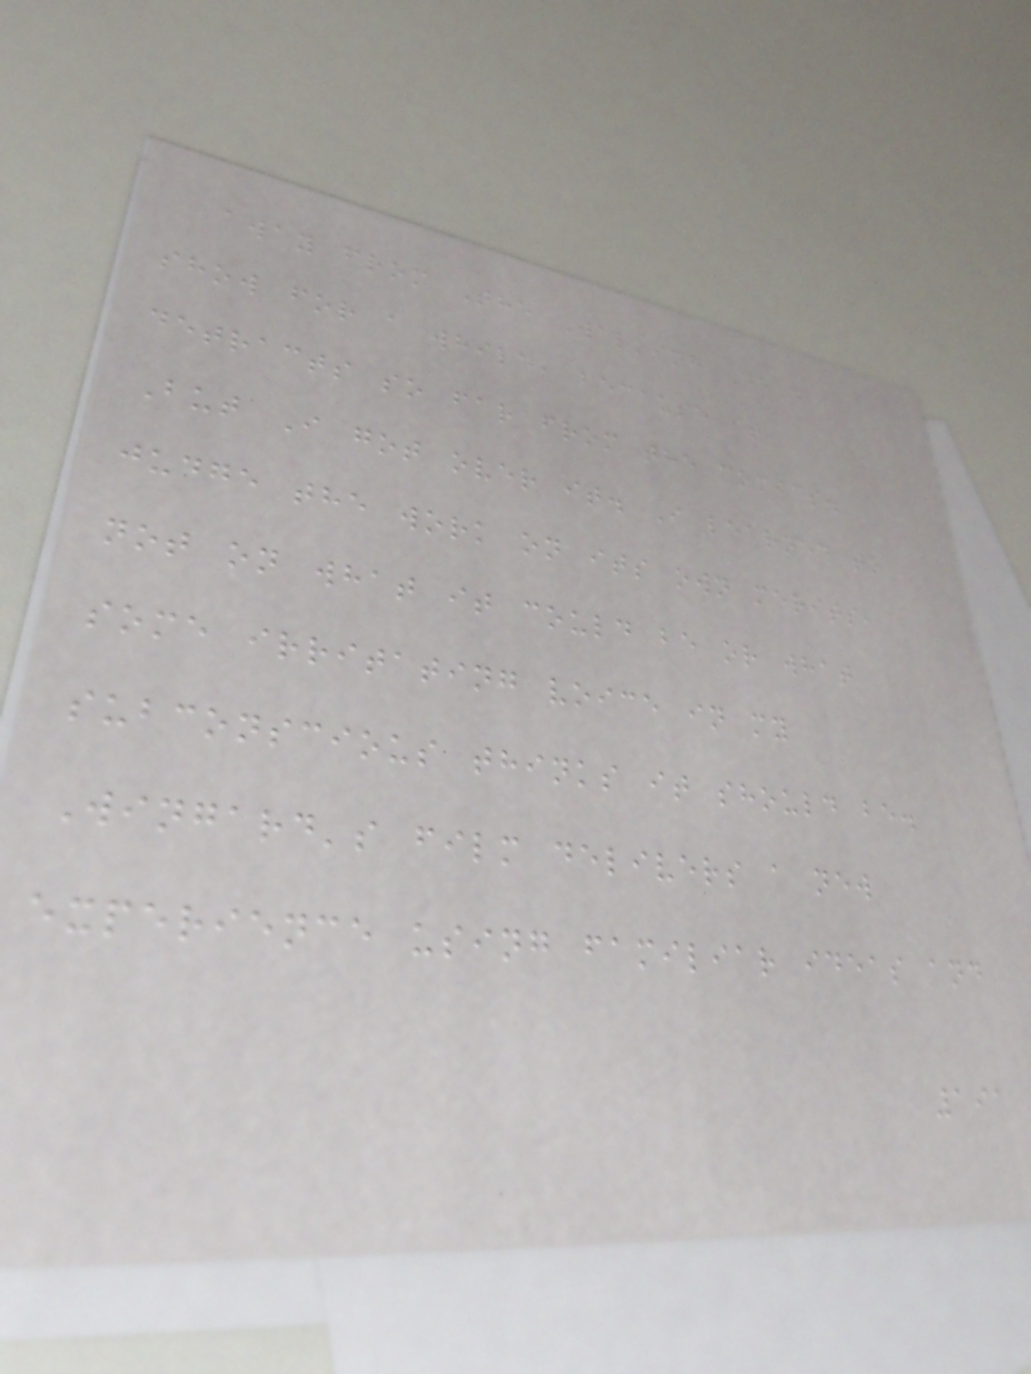away from The Walking Dead
show for a while, because it
detracts so far from the comics.
But I got over it. I learned to
judge the work on its own merits,
not on what it could be or what
some irritating voice in my
subconscious thinks it should be.
Wingard's film delivers a new
experience using familiar ideas and
191
